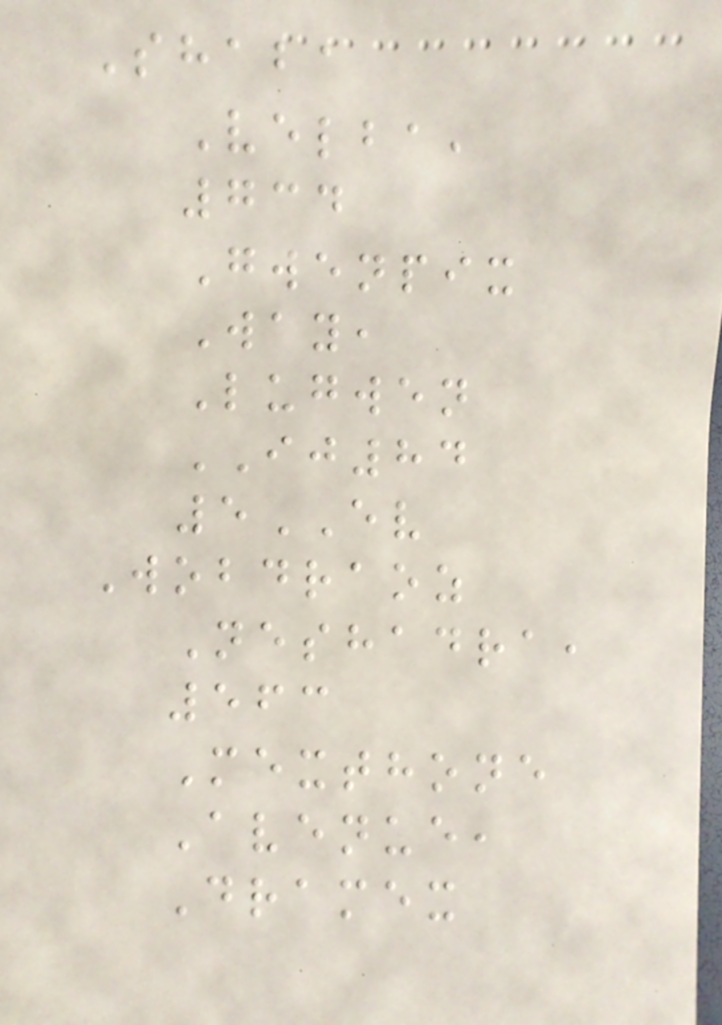Shaba
Velba,
734
Gwenpix
Way,
Lugwen
IJ84
5EV
Wobdraoz
Neshadra,
563
Mexthone
Avenue,
Dramex
